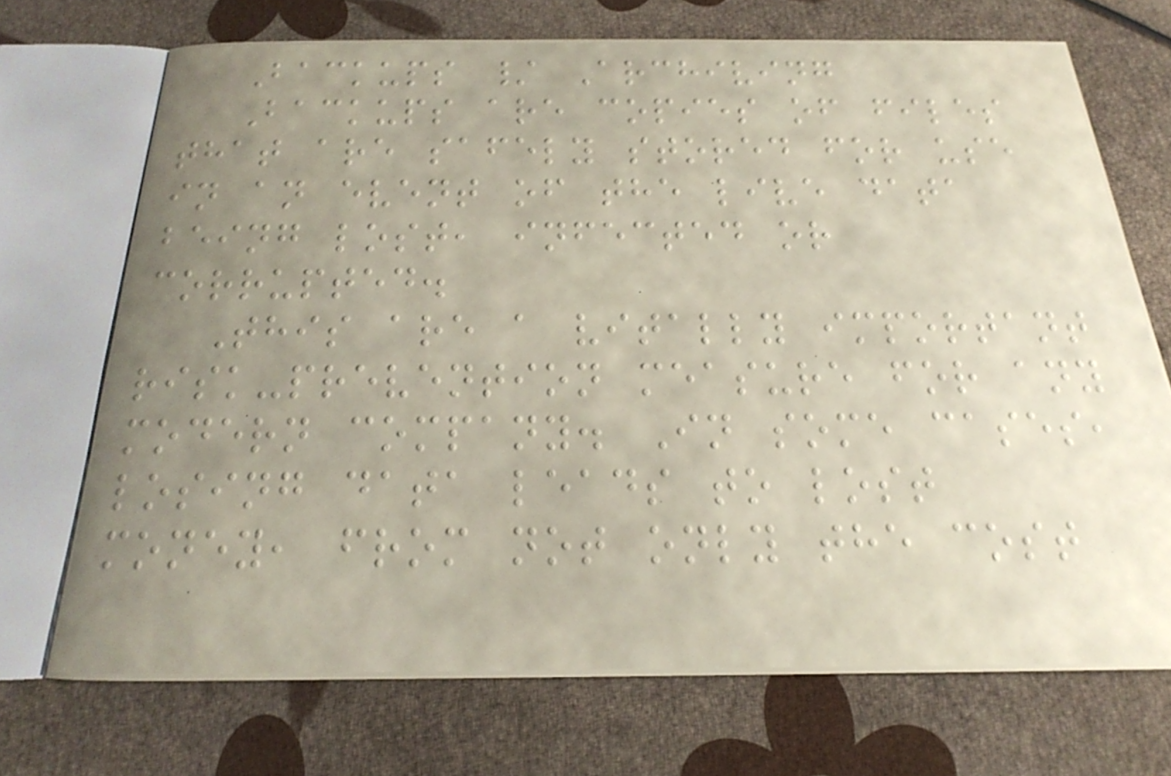Backups / Archiving
Backups are copies of files
that are safely stored for use
in an event of the live data
being lost, infected or
corrupted.
This are a vitally important
risk-prevention measure for any
modern company. In some cases,
losing data leads to lost
money, from not only the cost
